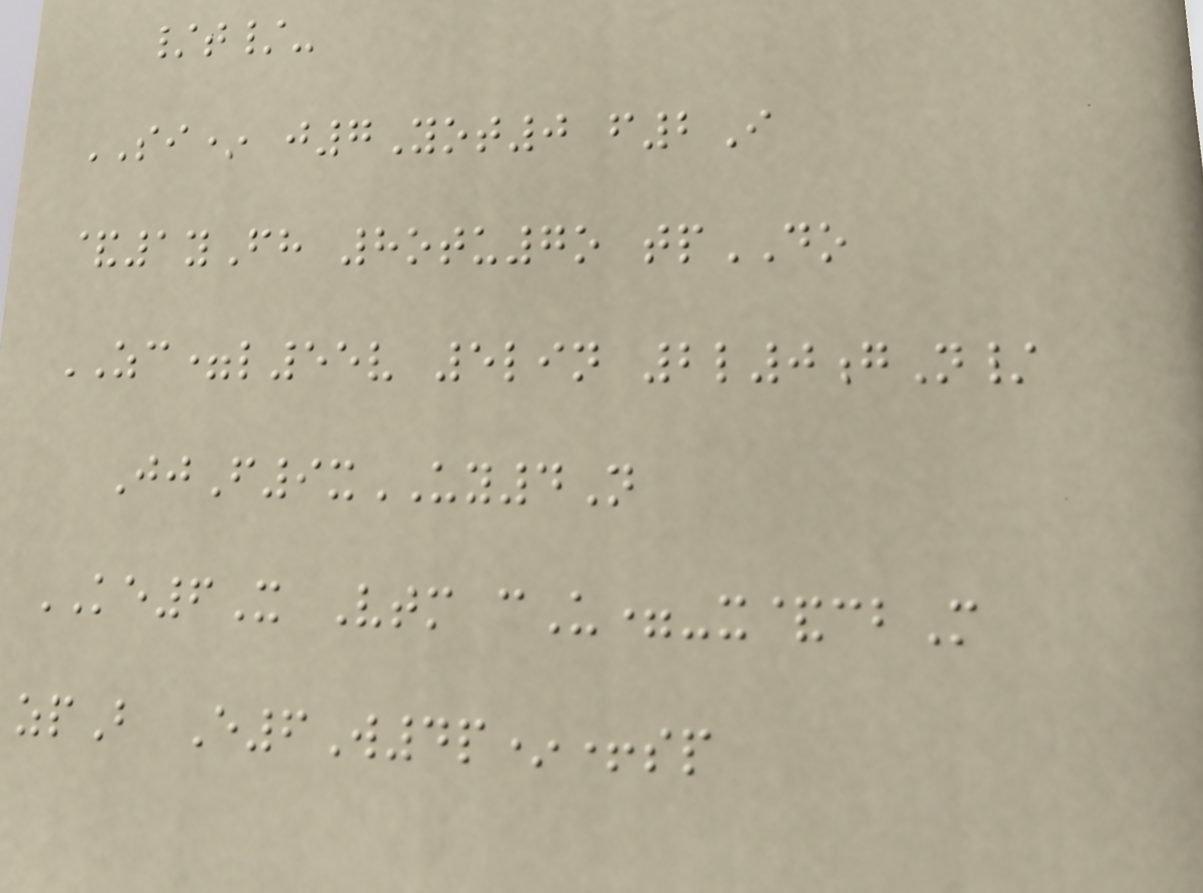/t/-
SI* j7Yot0 f2I
&1yFh 8otu7o tpDO
ZC=l55v 5lin 2l0gN/
JjF9xUY4N
KE6X Vtm cU=-x&cbM
zpB E6W4p*+sp
